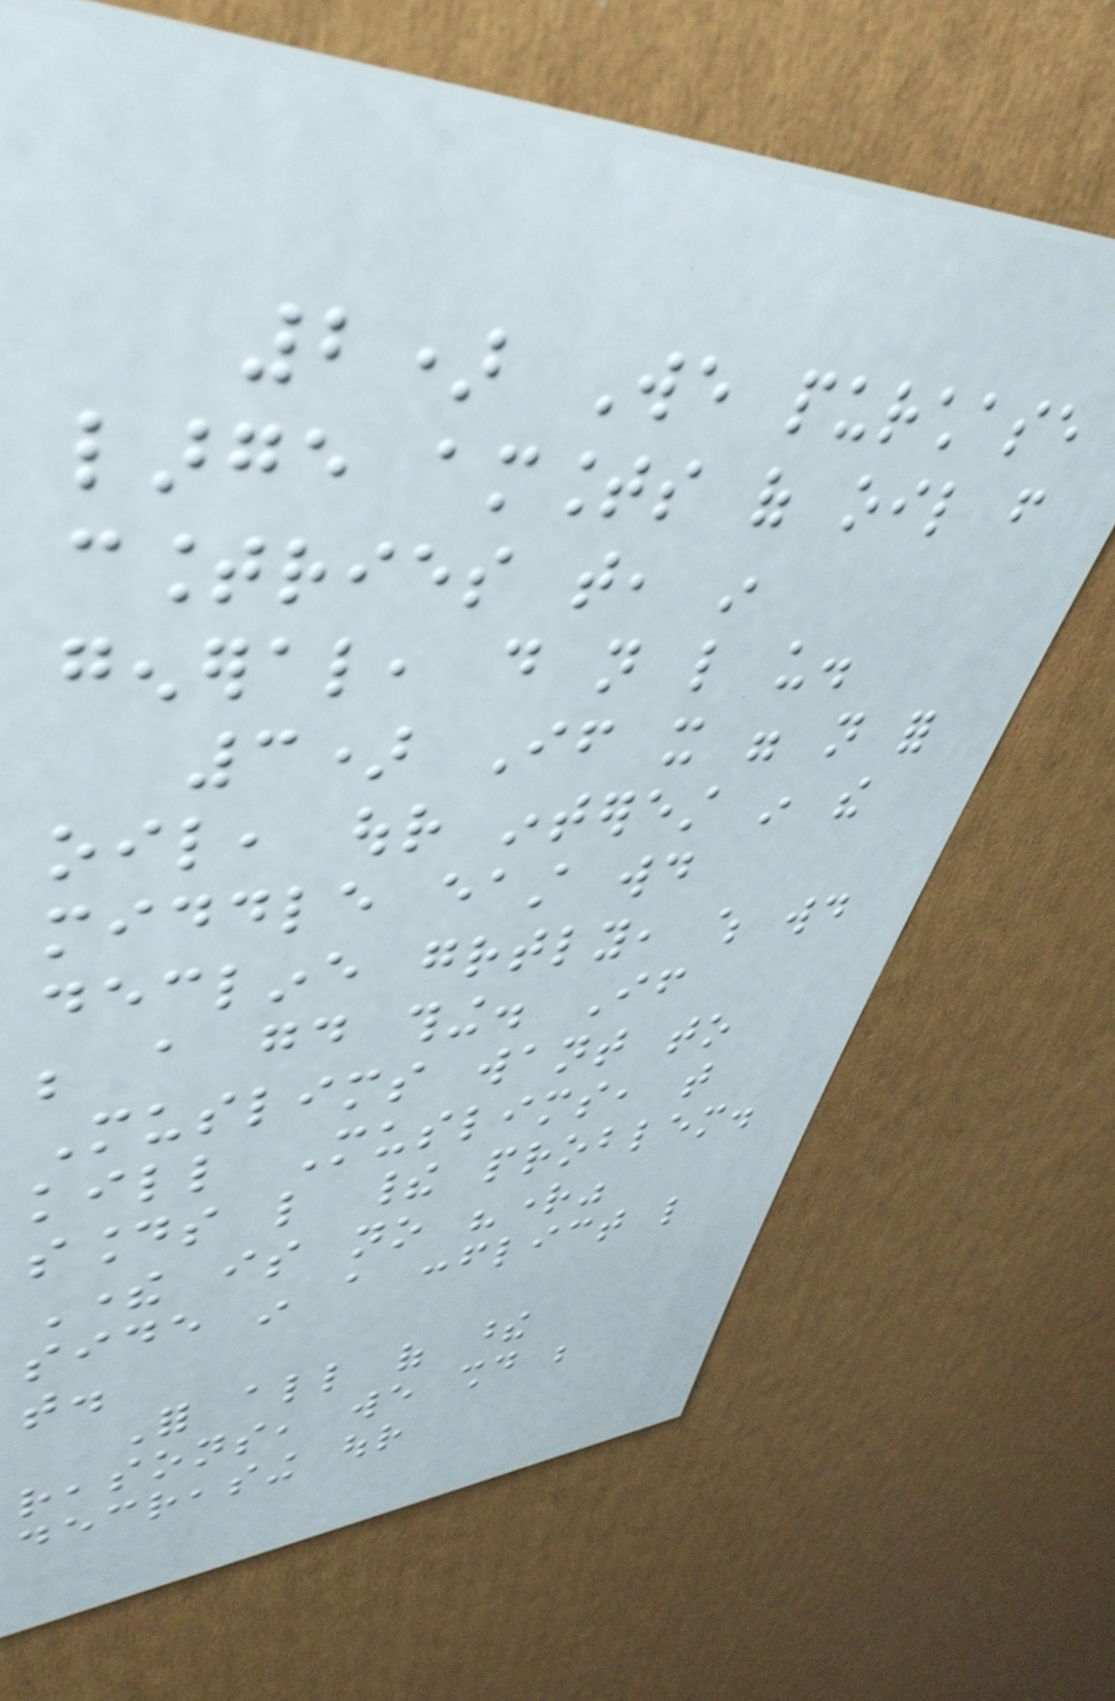2) We purchase
large amounts of oil from
countries that, in
general, do not like us.
3) If it were not for
oil, our interest in the
middle east would
decline greatly, which would
be a good thing. If
Muslims want to
kill Muslims, that
sounds like their problem.
There is no "right"
side in a conflict like
that.
For all of these
reasons, we should be
decreasing our
